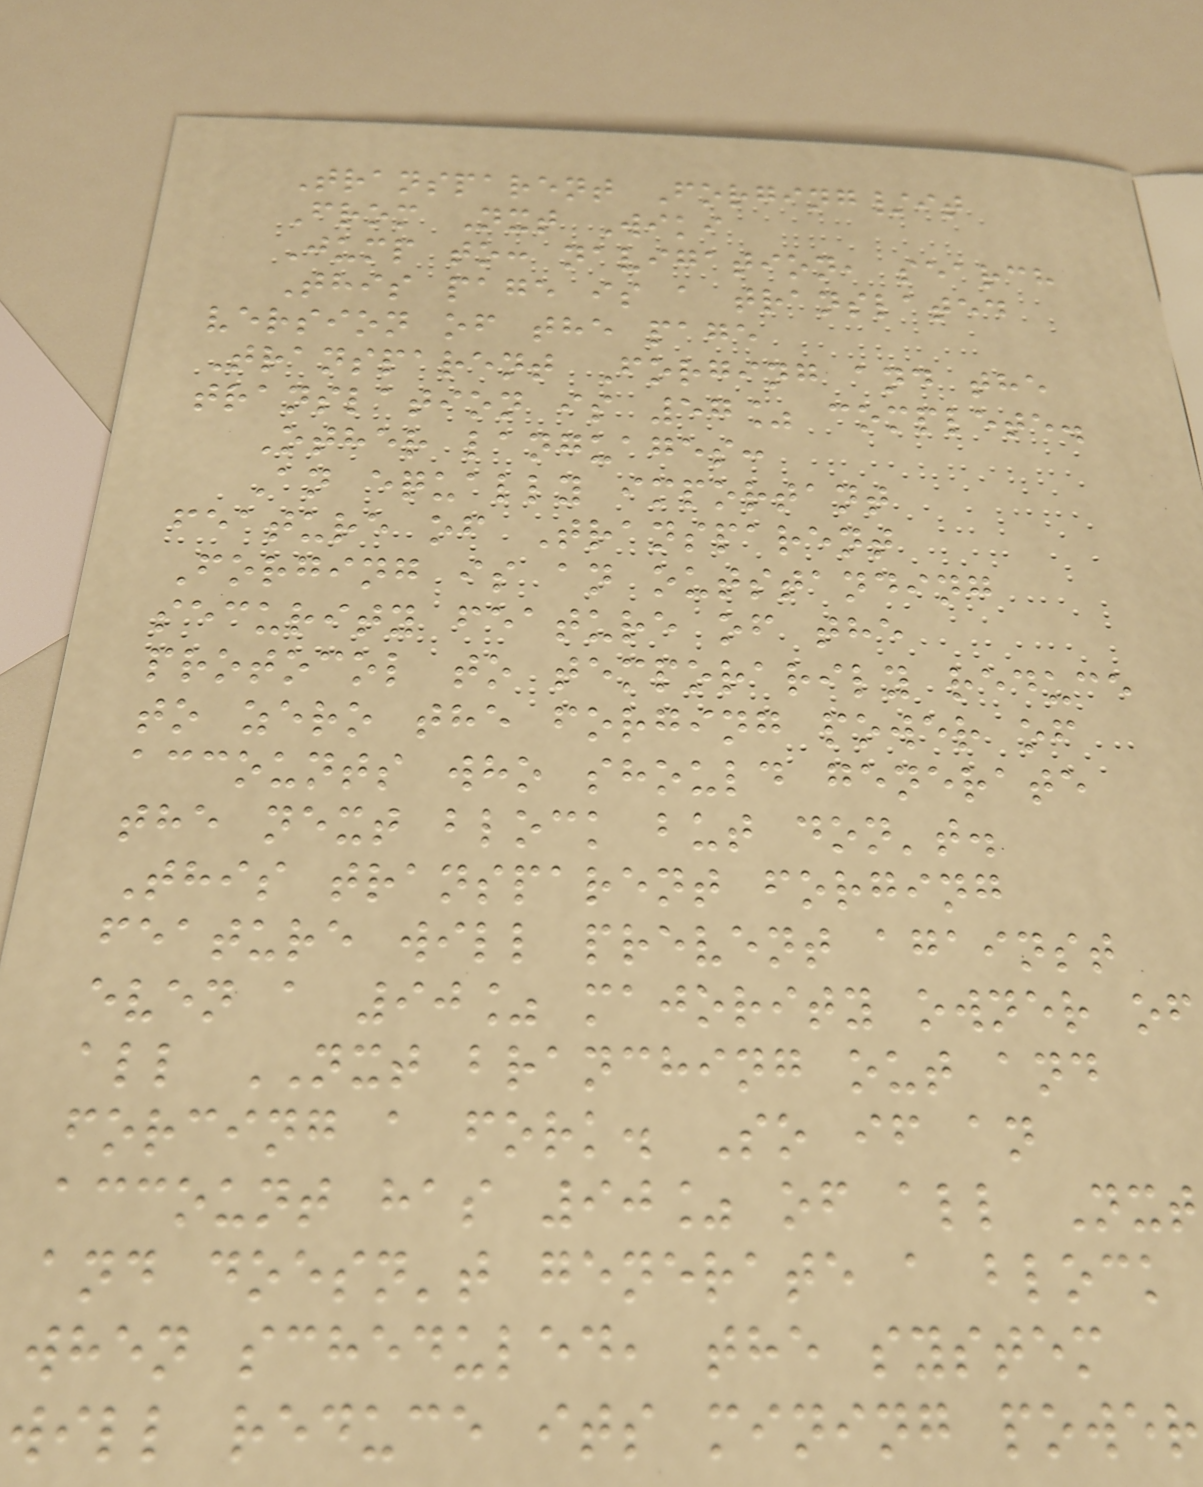Transparent Forging/it
From Nxt Wiki
Jump to: navigation, search
This page is a translated
version of the page
Transparent Forging and the
translation is 57% complete.
Other languages:
An equally important
feature of Transparent
Forging is an outstanding
security feature of the
protocol to temporarily reduce
to zero the forging power of
accounts who should generate
the next block but don't.
This transparent forging
feature will prevent against
even a 90% majority owner of
all NXT branching out and
forcing a fork. So if an
account has 90% of all Nxt
and doesn't generate a block
when scheduled, the system
will reduce its mining power
